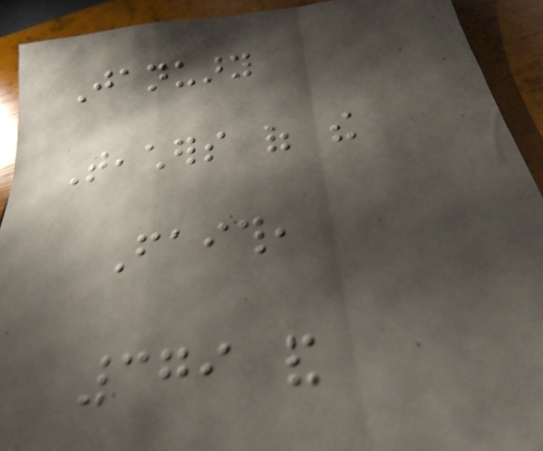January
Teachers of the
Faith,
379 and
